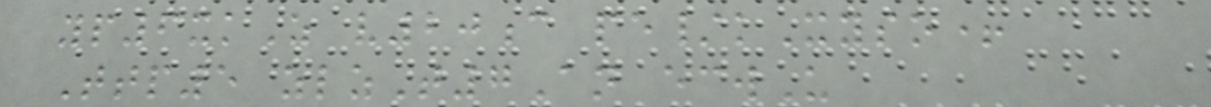yp6xkZ v20c pe/kXyso+
Ttp5 zlzT7An ecwU
